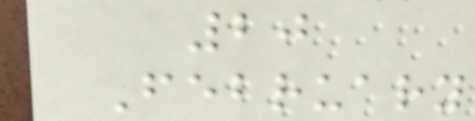20
February
